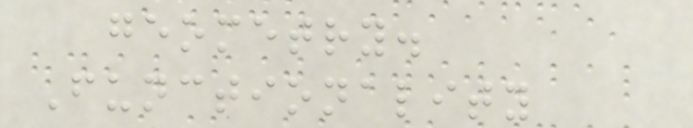geometry.
Functionality
